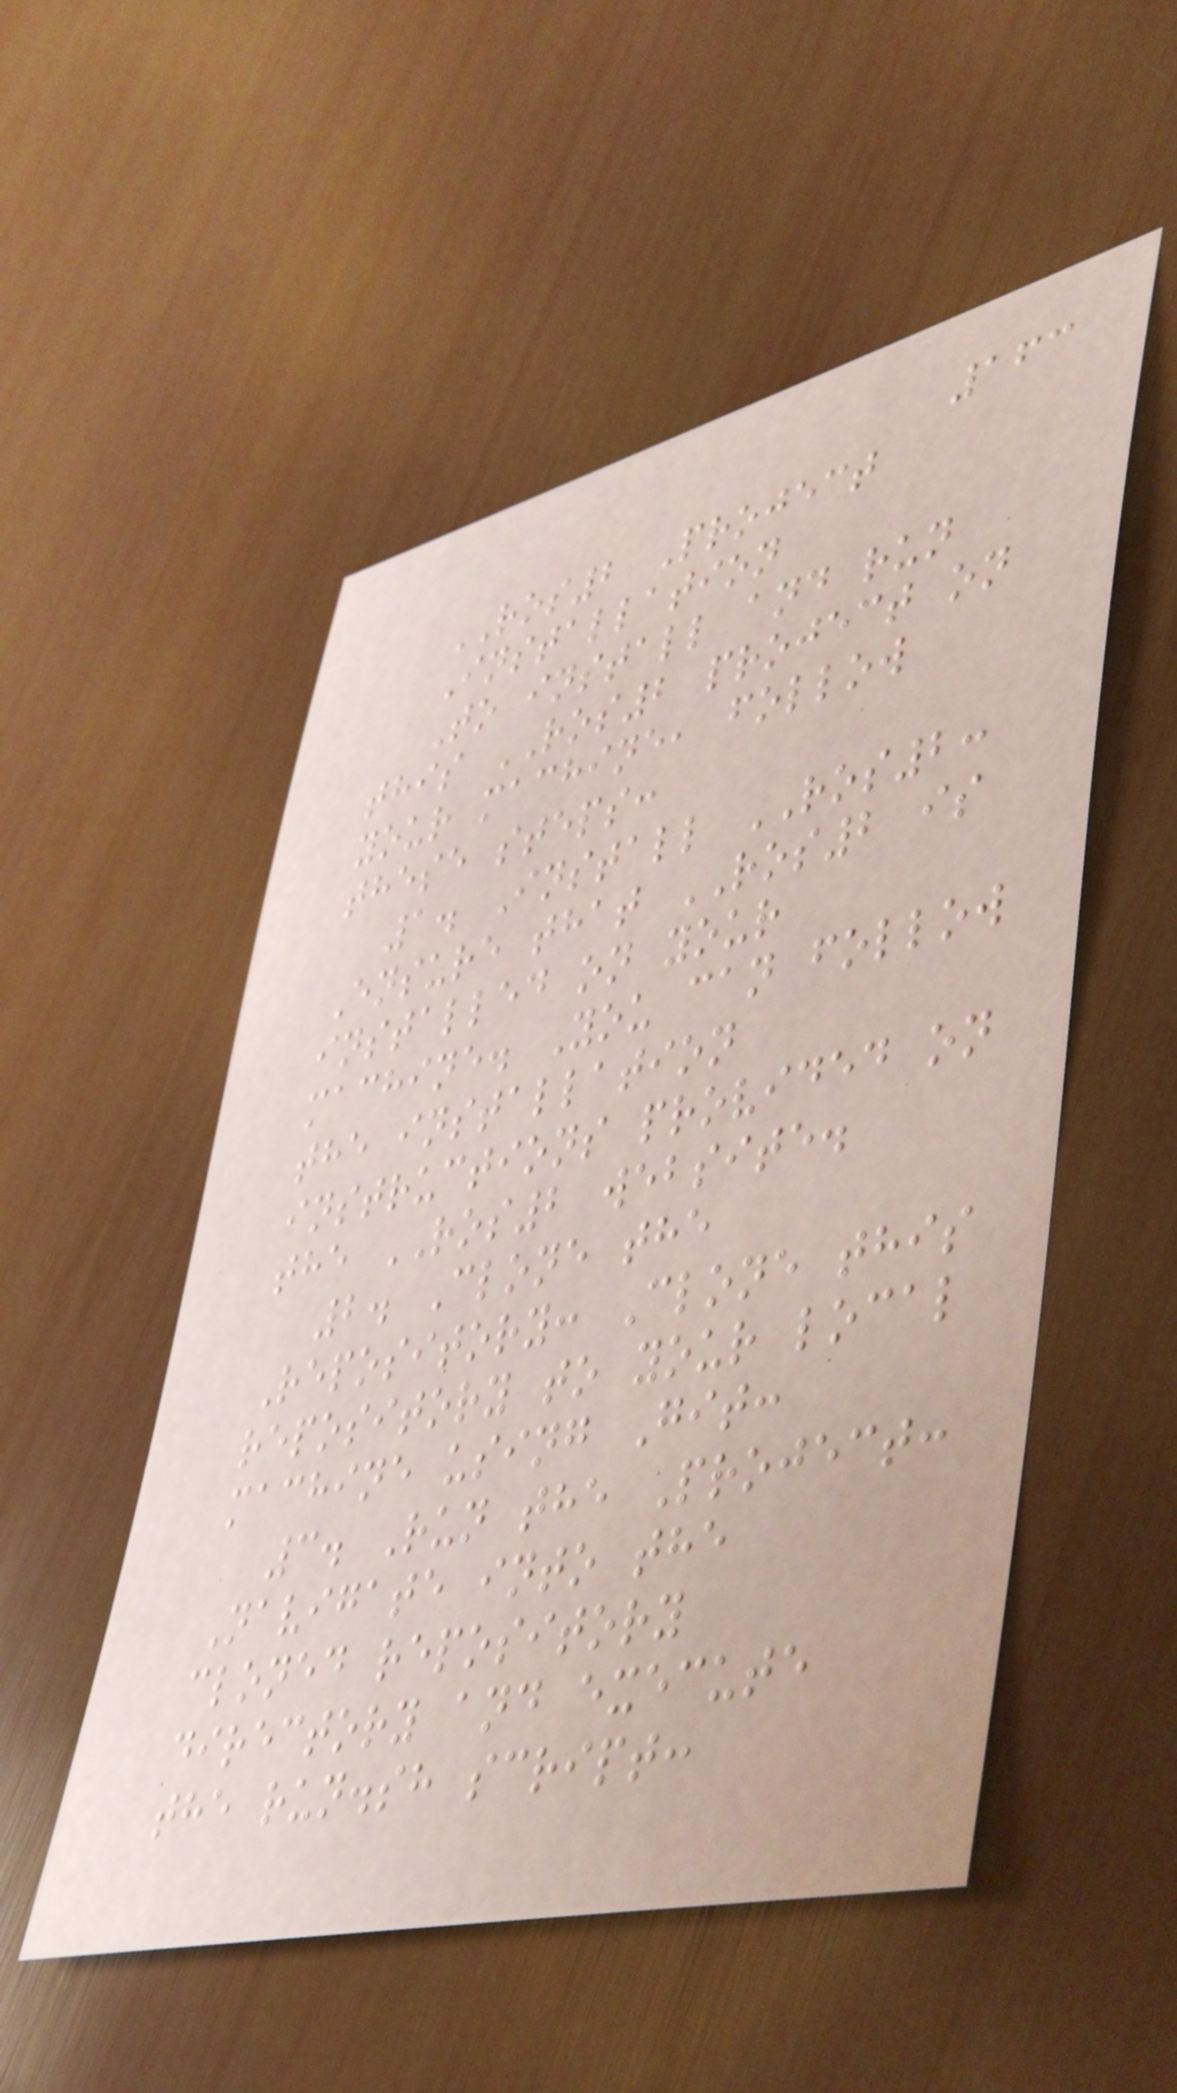163
ROS2 Project
Installation
To install and run
this ROS2 project on
your machine, follow
these steps:
1. Install ROS2:
Ensure that ROS2 is
installed on your
machine. You can follow
the installation
instructions provided on
the ROS2 website.
2. Clone the
Repository: Clone this
repository to your local
machine using Git:
3. Run the Project:
Navigate into the
cloned repository
directory and execute
the run.sh script:
